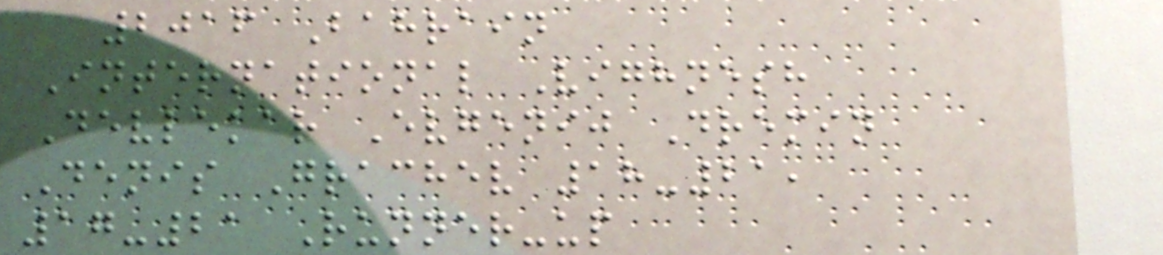2016 Bahrain
International Vighnesh
Devlekar Evgenij Dremin
Denis Grachev 18-21,
17-21 Runner-up
